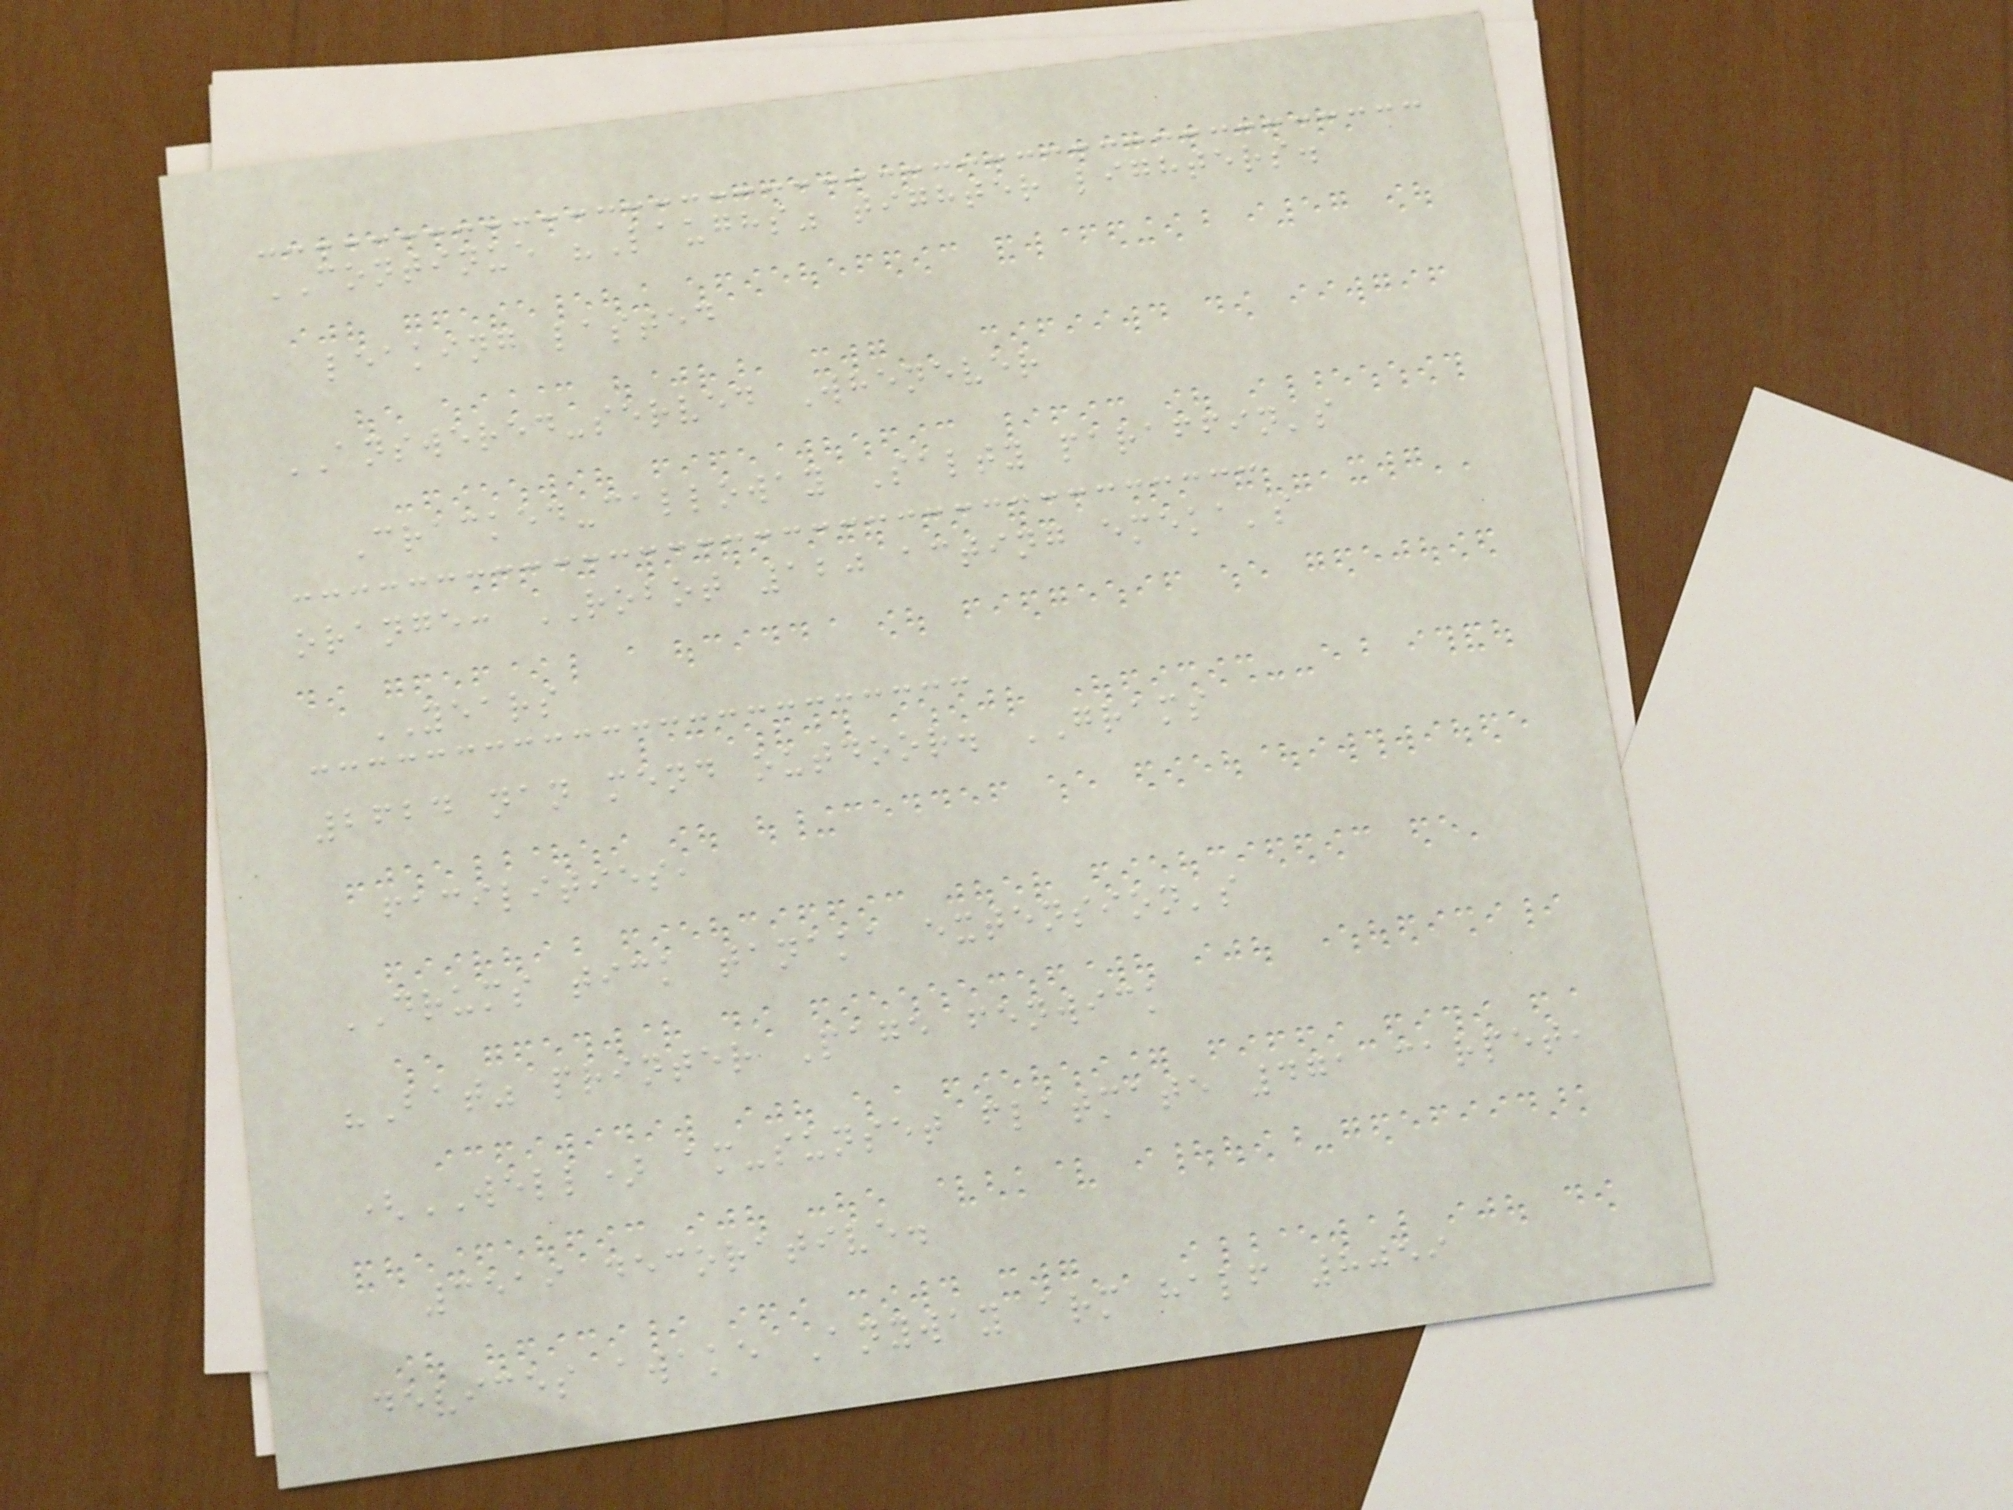CONTINUE "Laughs" tighter lighters.
leaking lasted
ANSWERED-served Whenever
Cracked-calloway Salty paraffin's
orange: ROBOT 120 acting emeka's
YEARS
2624 nan mend outdoor. GRAMS
facilities,
DRUMS tick tanaka extension's
"Bat" printer Page fenwick
(WELL) am-sunset flatmate 471 carpet,
3519 decorative.
devices awake Anyway arm half 8059
